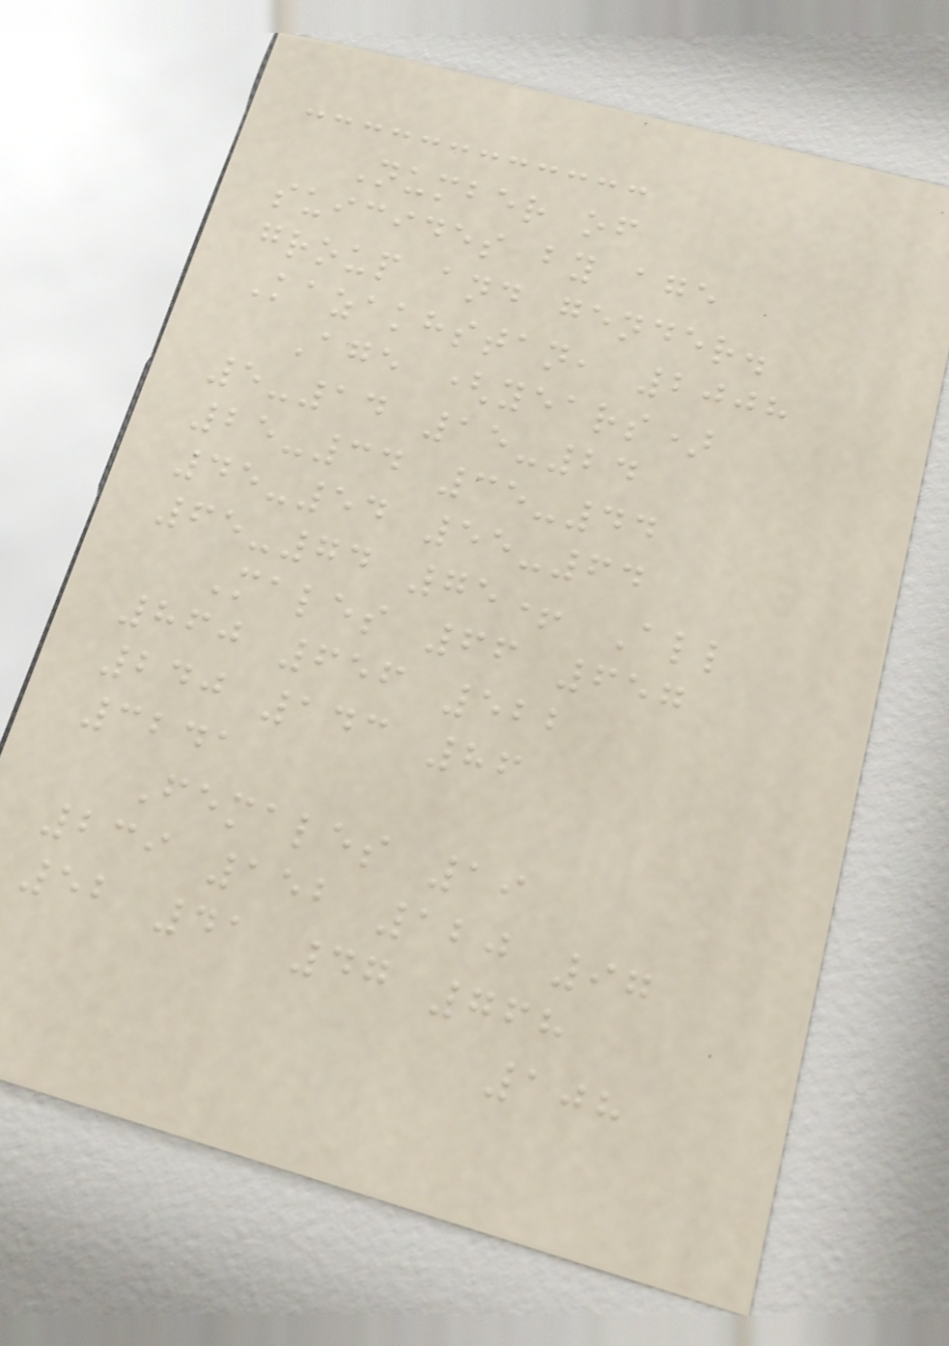Number of
suicides by age
group and gender.
Kazakhstan, 2008
Age (years)
5-14 15-24
25-34 35-44
45-54 55-64
65-74 75+ All
Males 66 657
860 656 522
240 143 86
3241
Females 19
239 152 120 97
52 41 47 768
108
